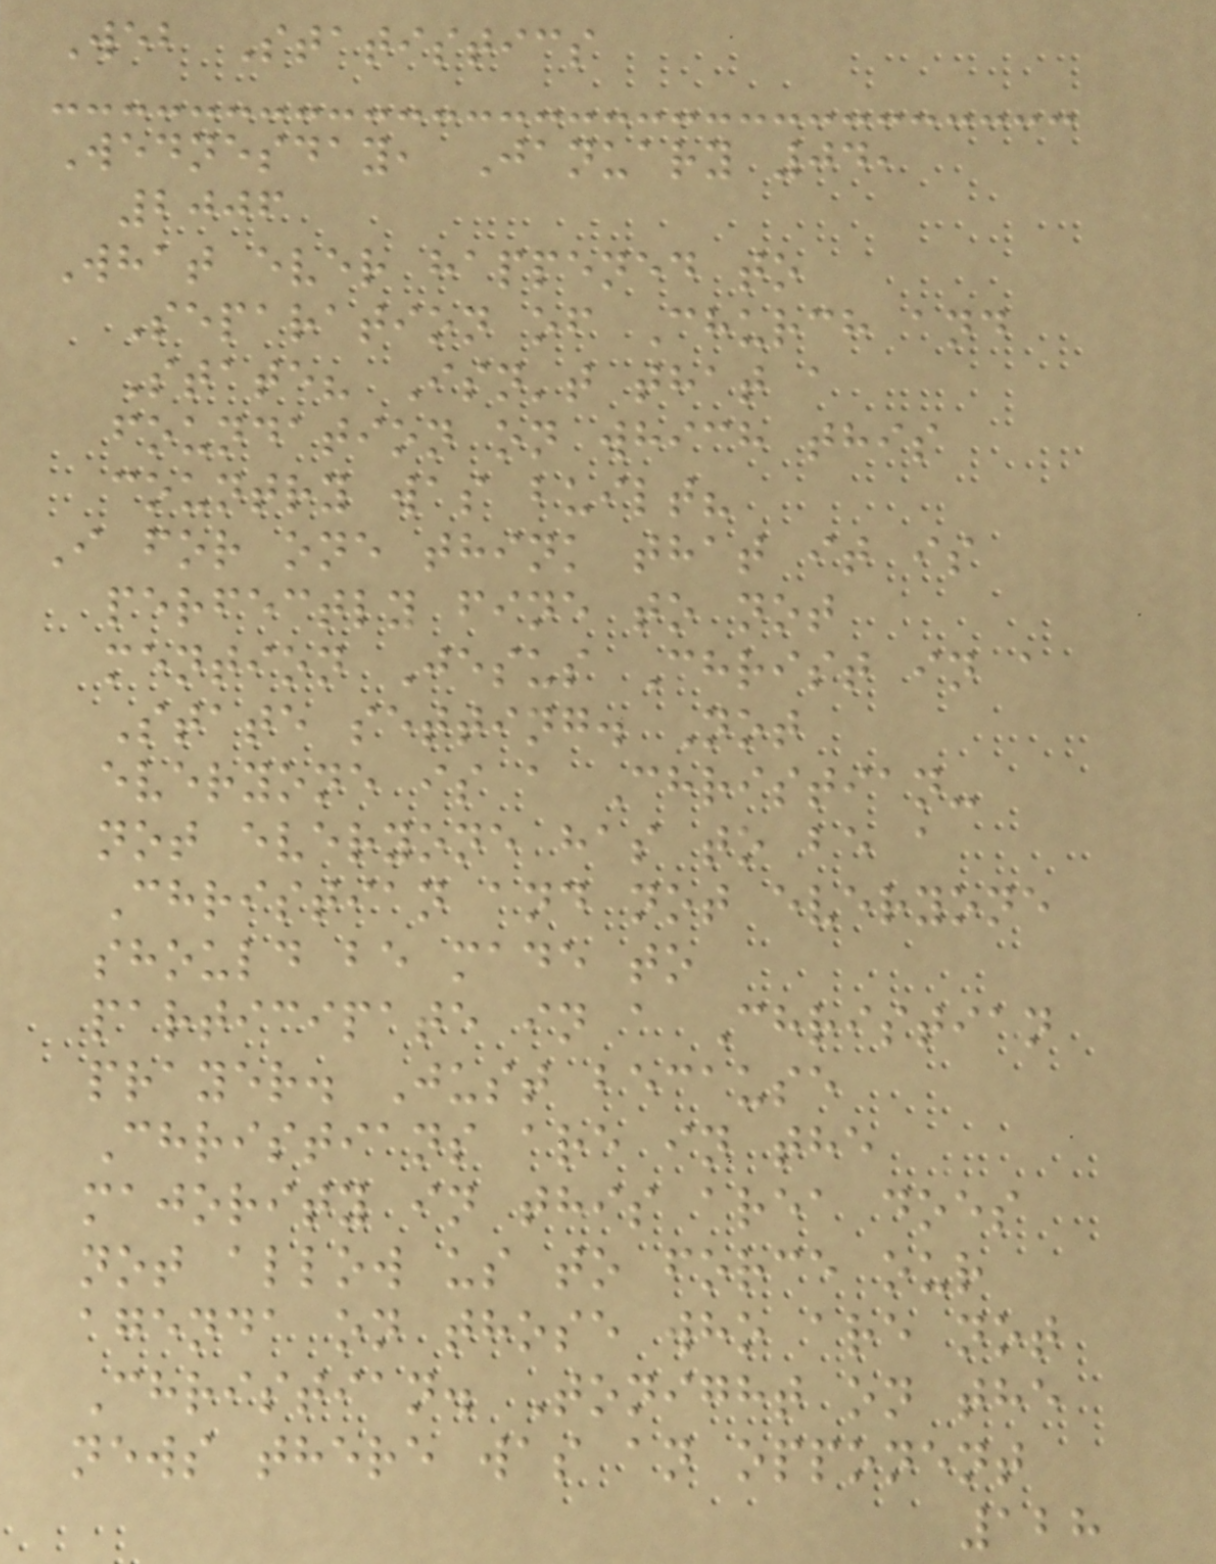Web Statistics
Wednesday, January 04,
2006
What ever happened to
Separation of Church and
State? Isn't that a
foundation on which this
country was built?
I for one think that it is
perfectly fine to not
mention Jesus Christ in a
State setting. Not
everyone is a Christian-
not everyone has to be a
Christian and not everyone
should be made to
participate in a Christian
prayer. Just because
Christians are in the
majority in this area does
not allow us to force our
agenda on those who are not
Christian. Tonight on the
news there was an opponent
128
